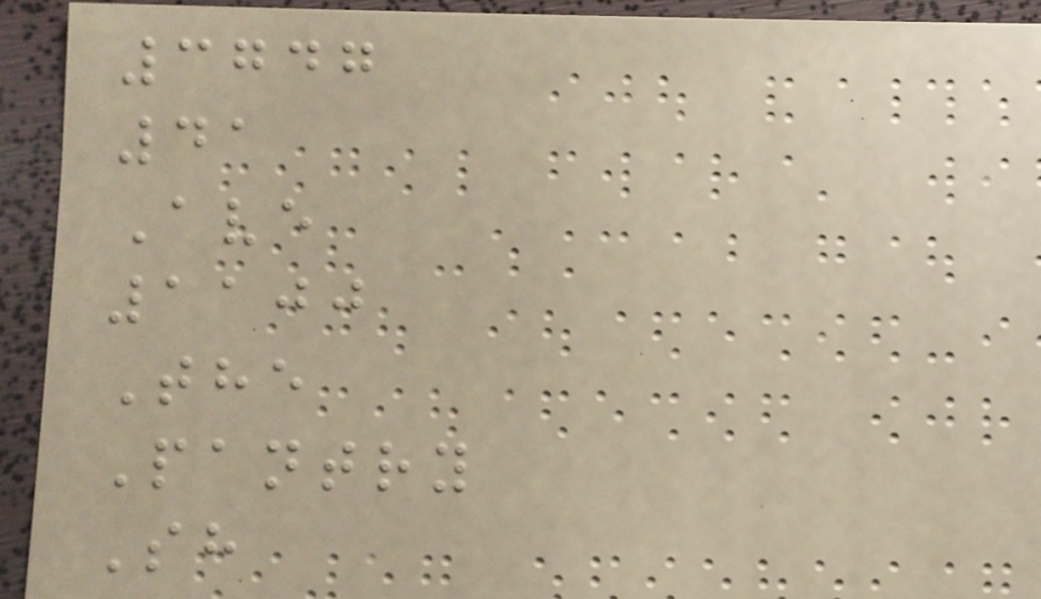3747
41
Ave
1100
The
Pantry
Sh
